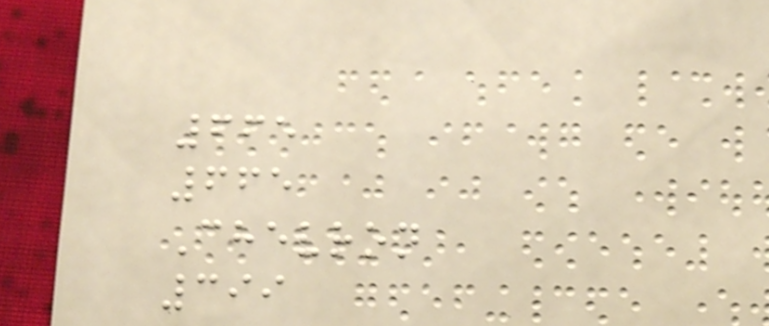665
665
Chevron
399
